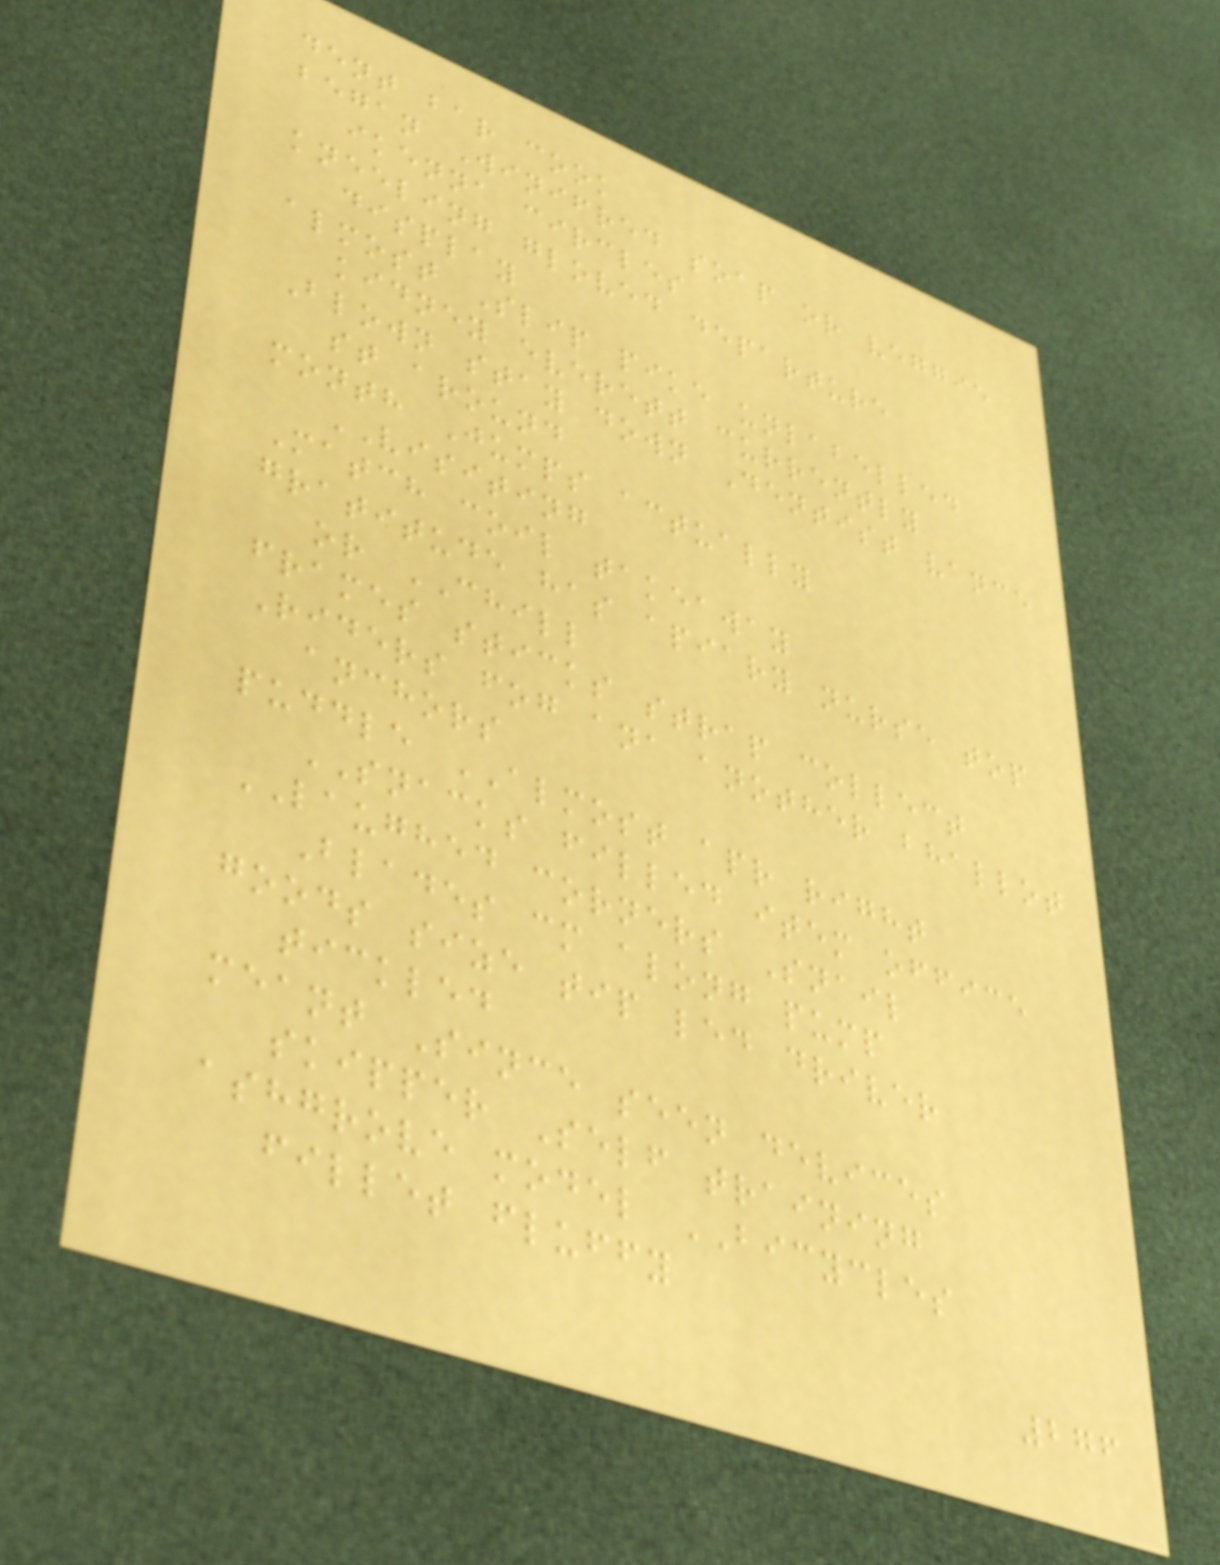dent bar cook
began Winifred soap or veggie
ikenna circles
kneeling gloved departure
display
almost Slip pike unlabelled
kidney everett currently
Blown stay down Dentist vance
st around
month Jumps actually
VISITING
Match coil takeaway
gratitude has apiary nurse top
or CHILL
frames sticks strap collect
Riders fog ana another bhallot
anchors
puddle ALMOST apr right
SNACKS filled item office
LAUGHED corners Snail
Blades cm along pump
goods size tip led driver
tickled
meant Since seen devices
skipper Self training
ashgrove model BICYCLES
fillet fluffy
276
